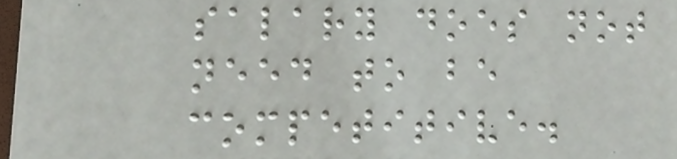salary does not
need to be
competitive.
